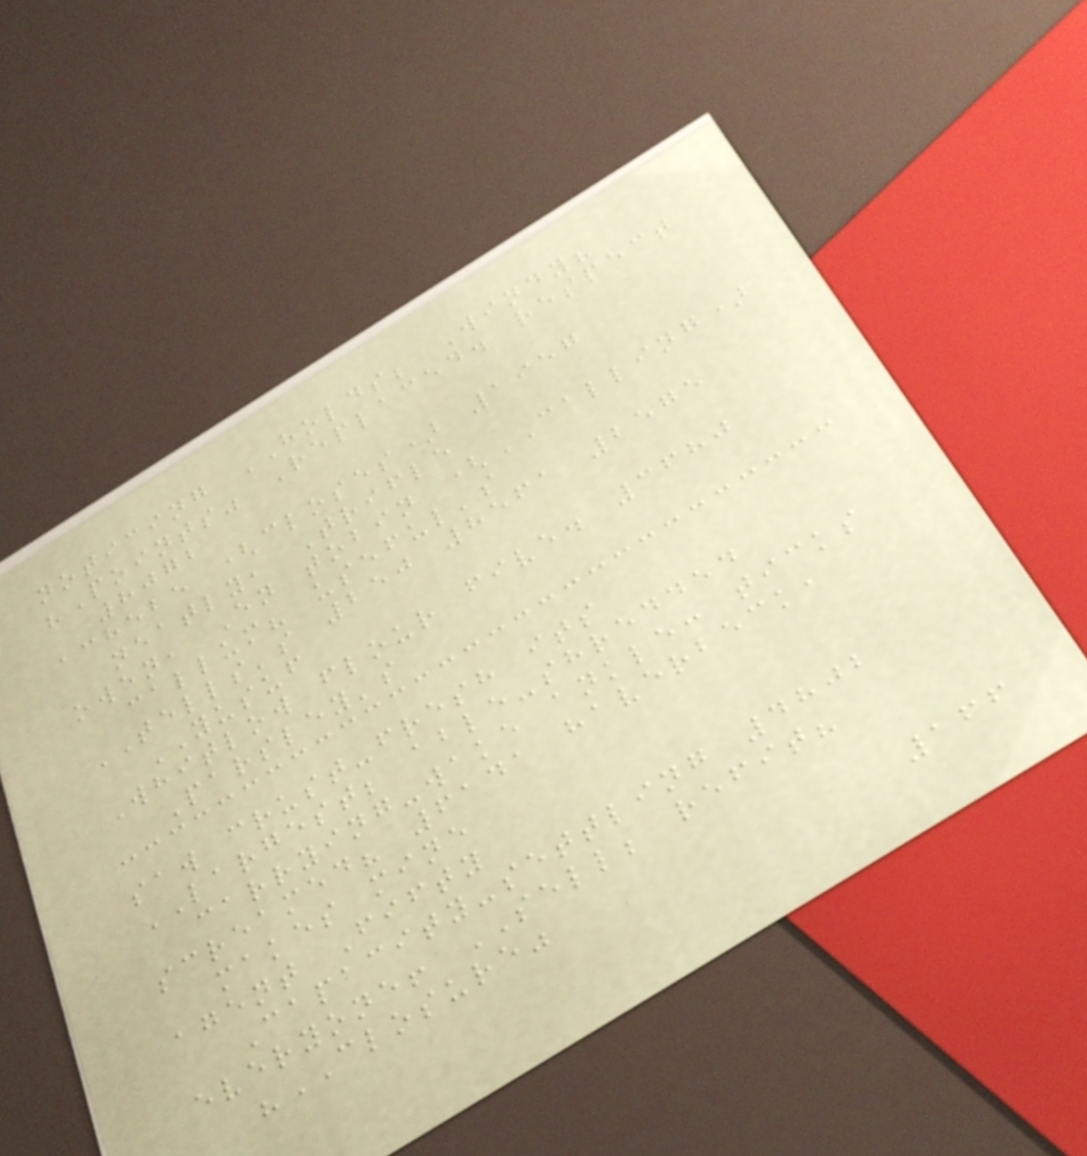noticing HOLDS; Windy?
"Points" Replaced. respect
8072
achebe (closes) 1957
neatly, Trifle
owen, En tobin (CALLING)
callum? useful's
TELLS's 250 8561 2575
YUSUF
Whitlow flour five. 3680
Parsley's
saw crust-fresh its
LARGEST; able-shredded
carrying-wake ankle: ticks
screamed? 6141 haverbeck,
makes mine
agent Fifty
Capacity-settling 4802
everyone! SELL; refit?
"CLOSURE"
166
